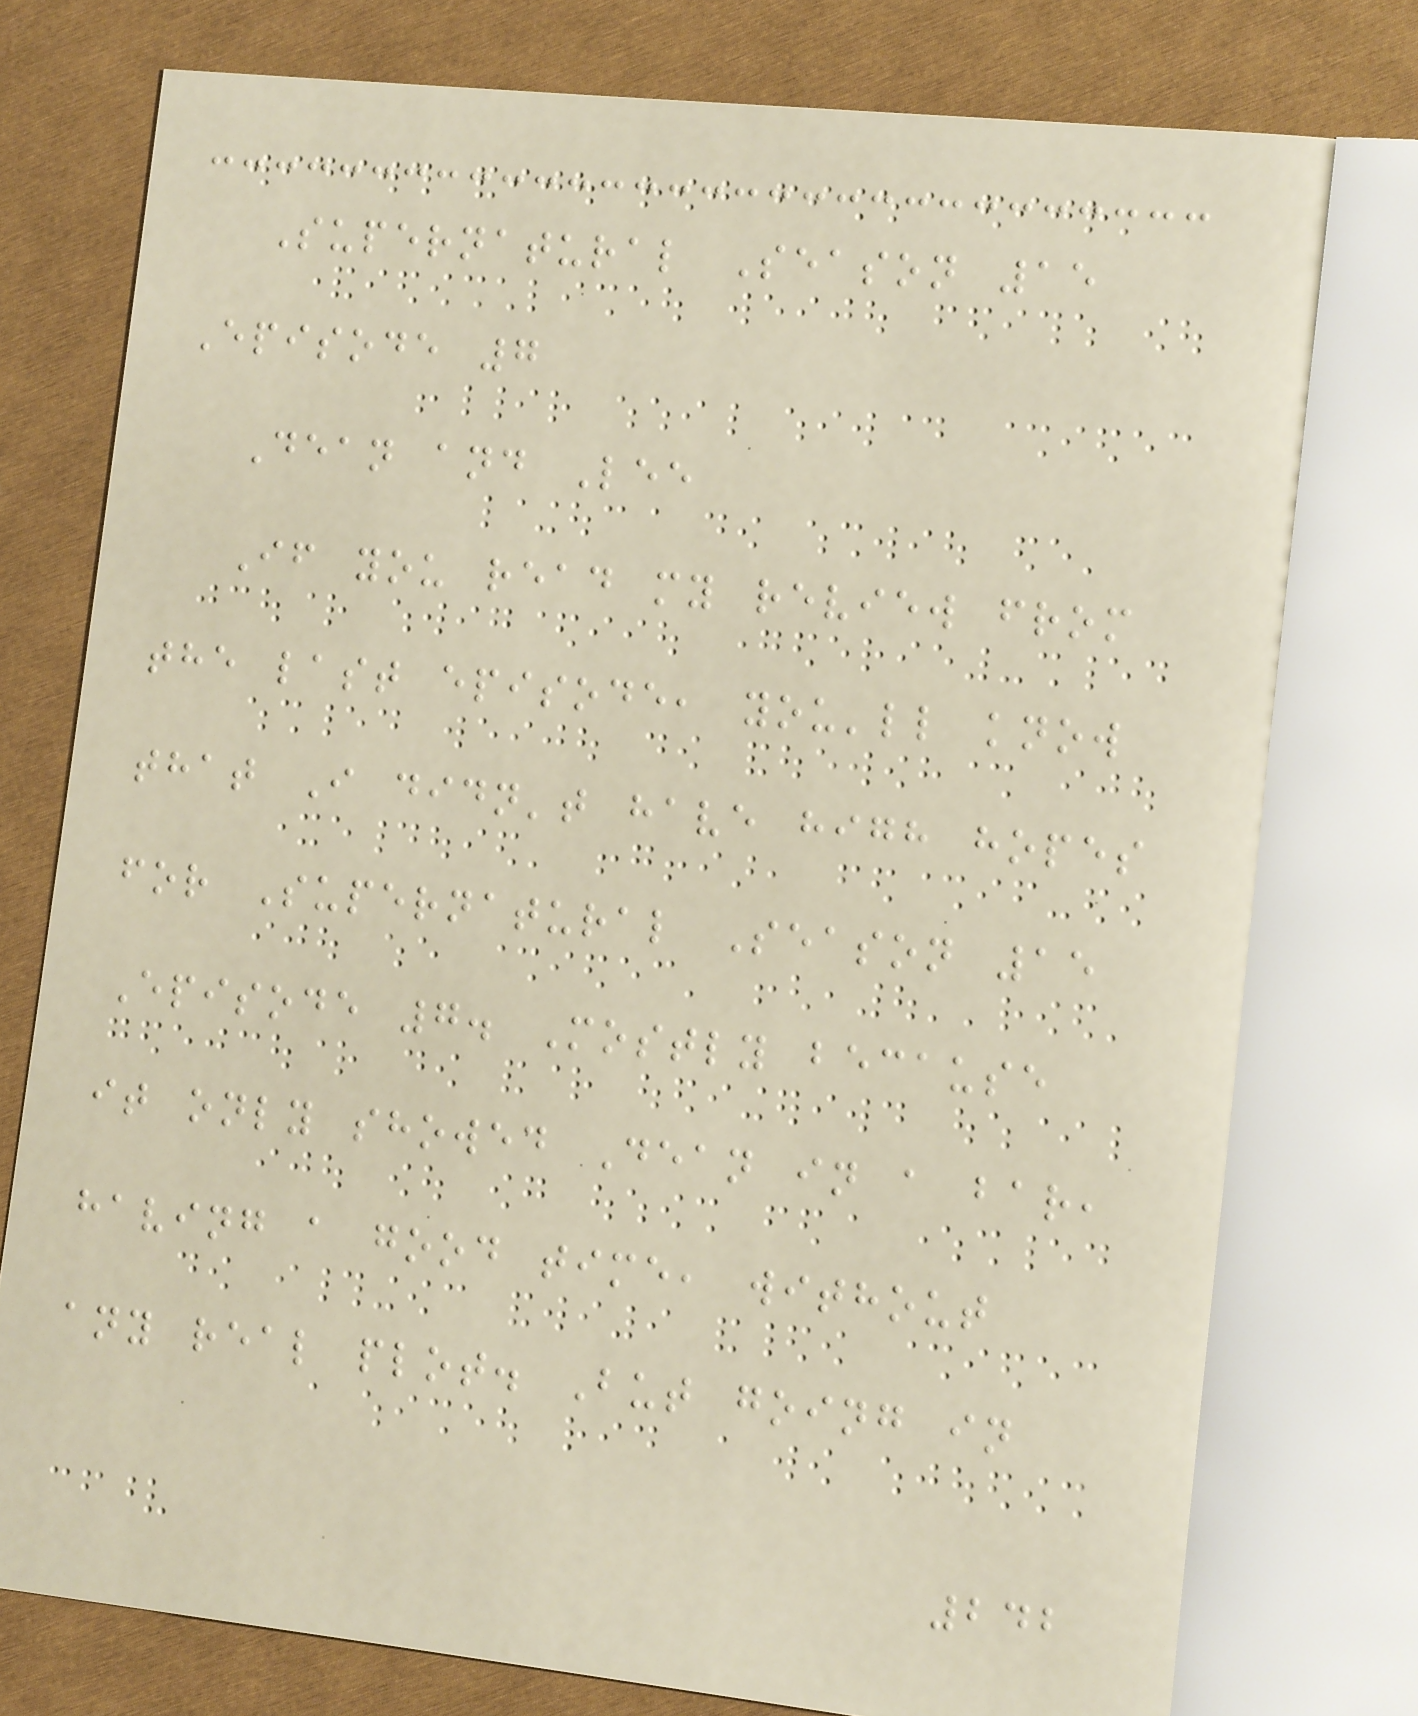Supernatural Season 15
Episode 7
Dean and Lee
If you read my review from
the last episode, you'll know
that I didn't have high hopes
for Supernatural Season 15
Episode 7. Mostly because
it only showed Dean in a bar,
having a good time, without
any real plot. But going in
242
